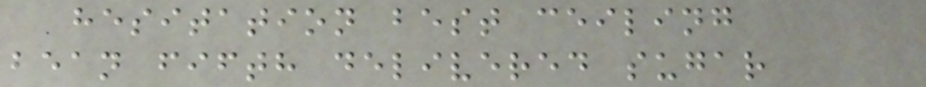hesitation best ceiling
bean fifth delivered sugar
